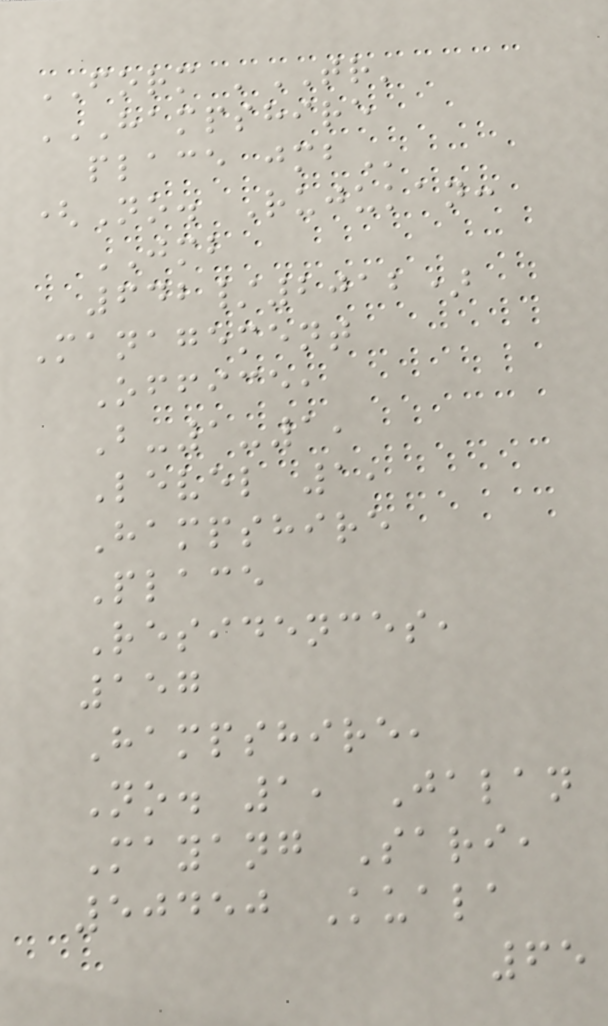FORM 'TR'
HAMPSHIRE
PLACE JMB
(No. Rujukan:
JMB
642/2012)
Management
Office,
B-1-1,
Level 1,
Hampshire
Place
Residences,
157
Hampshire,
No. 1, Jalan
Mayang Sari,
50450 Kuala
65
